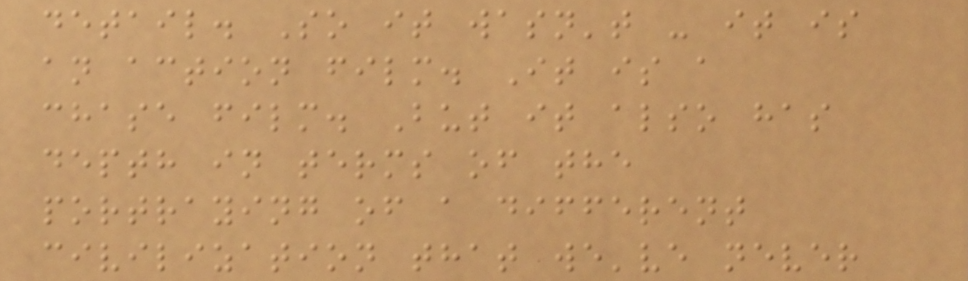detail. So it wasn't - it is
an action film. It is a
chase film. But it also has
depth in terms of the
portraying of a different
civilization that we've never
